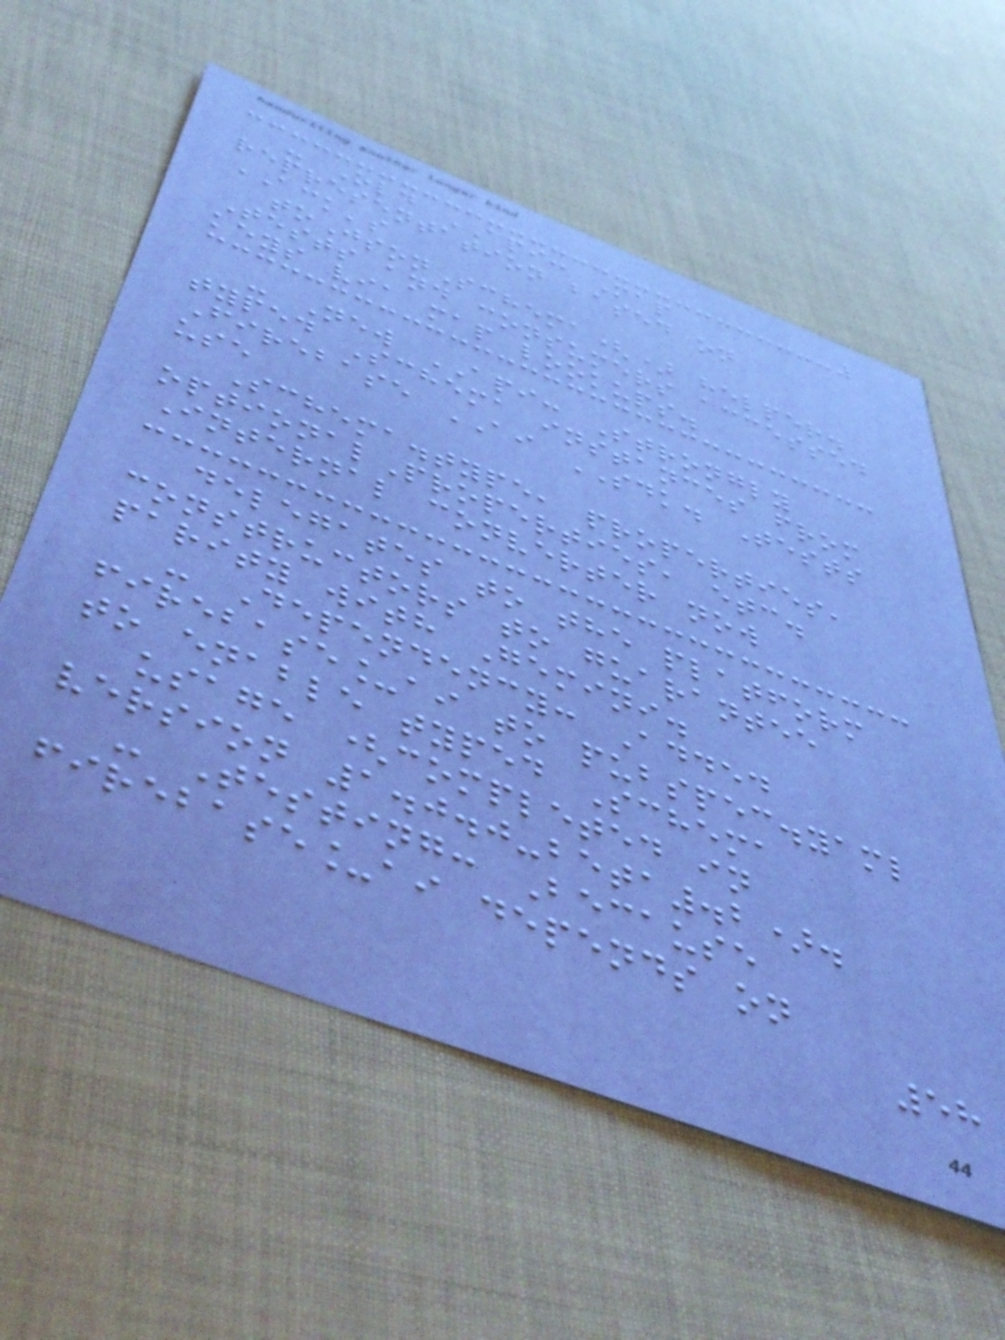- Old API: Map
representation based on
ACK's
toJsonSchema() helper.
Tests and consumers accessed
keys via map lookups.
- New API: Strongly
typed Schema instances from
Firebase AI SDK. Tests
use
Schema.type, properties,
optionalProperties, etc.
Internal converter now
delegates to the platform
constructors to guarantee
parity with Gemini.
- Dependency: Added
firebase_ai to pubspec.yaml
to enable typed Schema
usage (completed in
version 1.0.0-beta.2).
- Testing: Because
firebase_ai depends on
58
